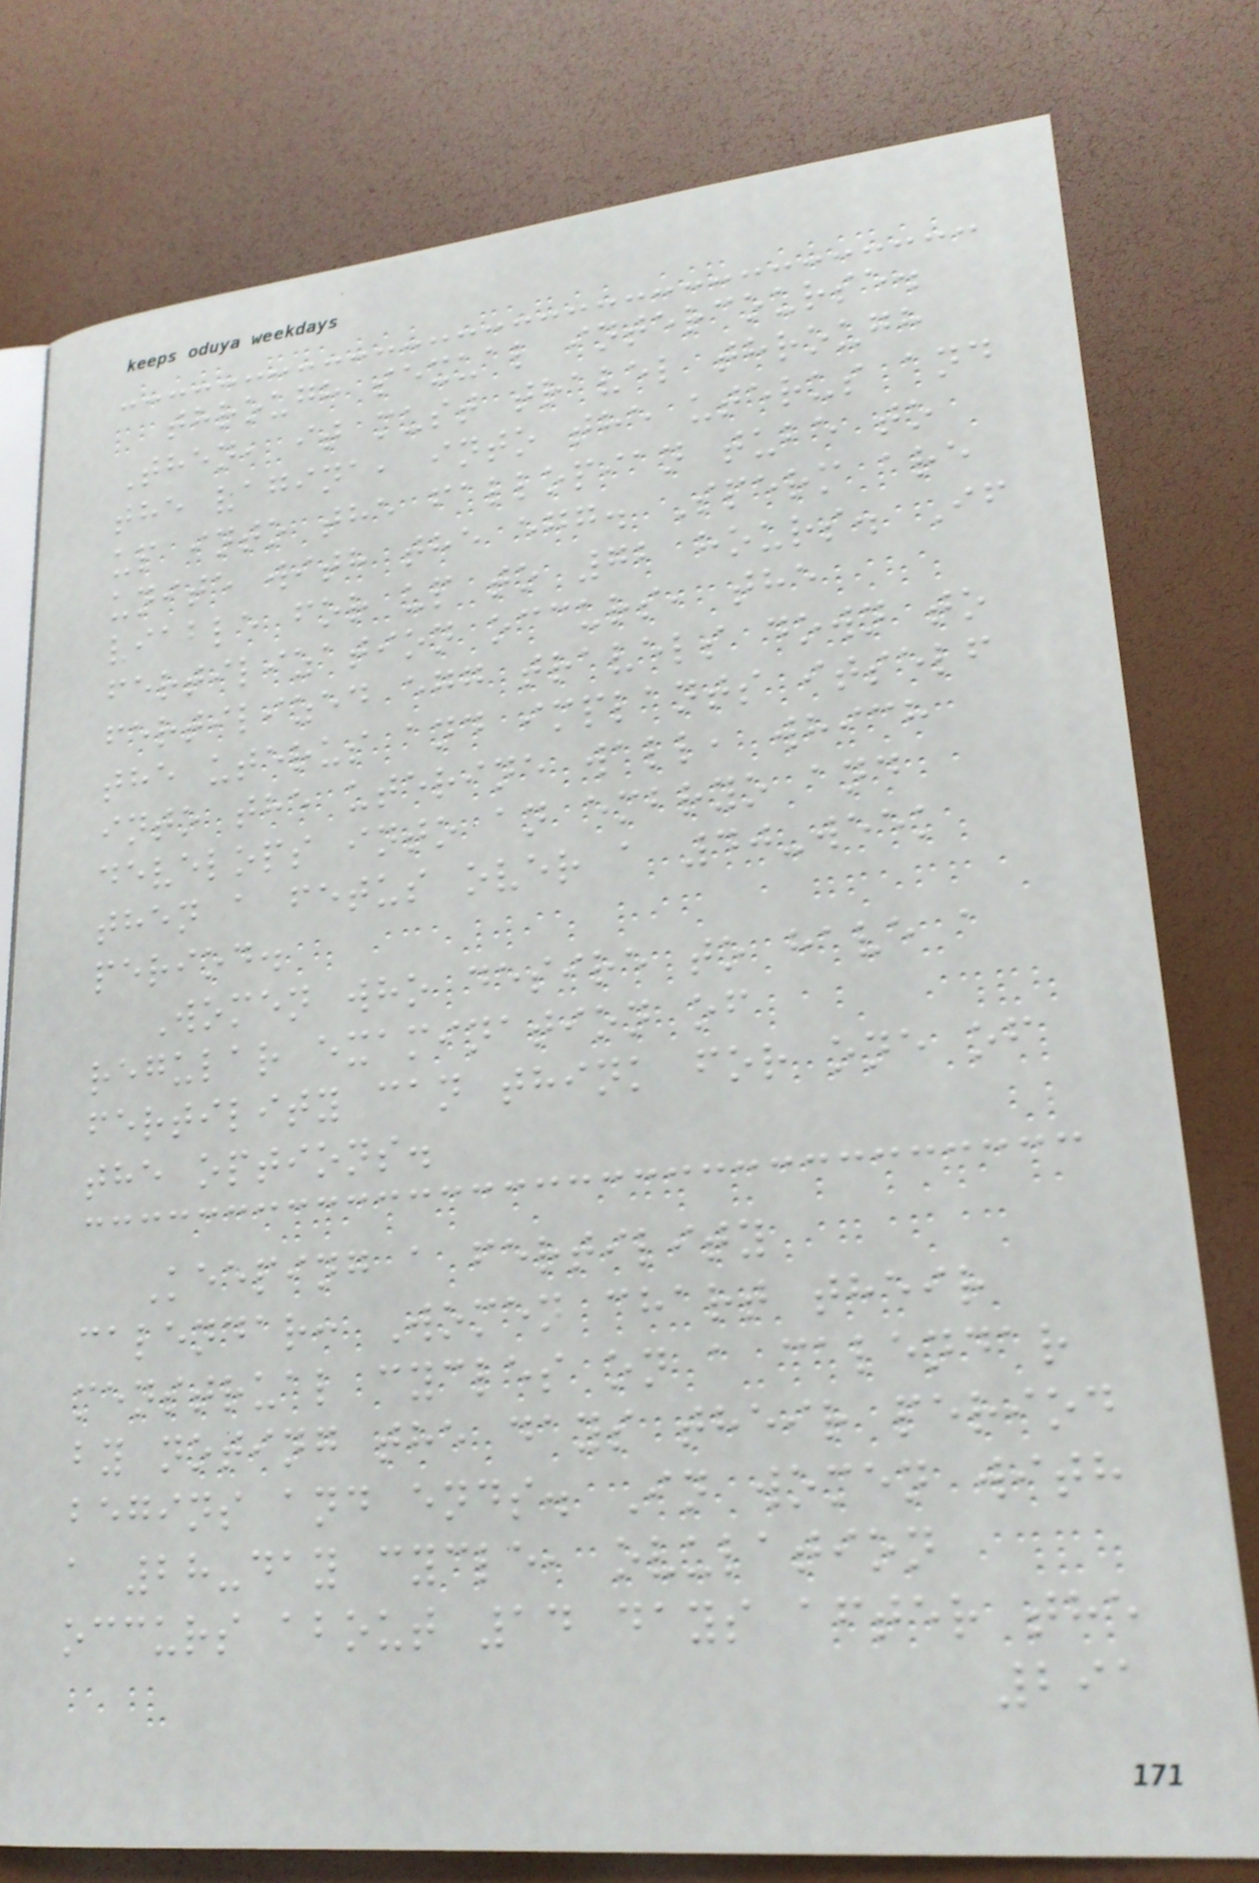through sexual intercourse.
Then, it must travel through
the vagina, into the uterus and
up into the fallopian tube to
unite with the egg. Sperm are
viable for up to 72 hours. If
fertilization occurs, the
fertilized egg travels down to
the uterus and implants itself
into the uterine wall, which
develops into an embryo and
then a fetus over a 40-week
period.
Women who desire to have a
regular examination of
fertility can think for one of
the options.
Keeping a fertility
calendar: Women chart their
menstrual cycles on a calendar
by noting the days their period
begins and ends. In women with
a 28-day cycle, ovulation
occurs about 14 days after the
291
